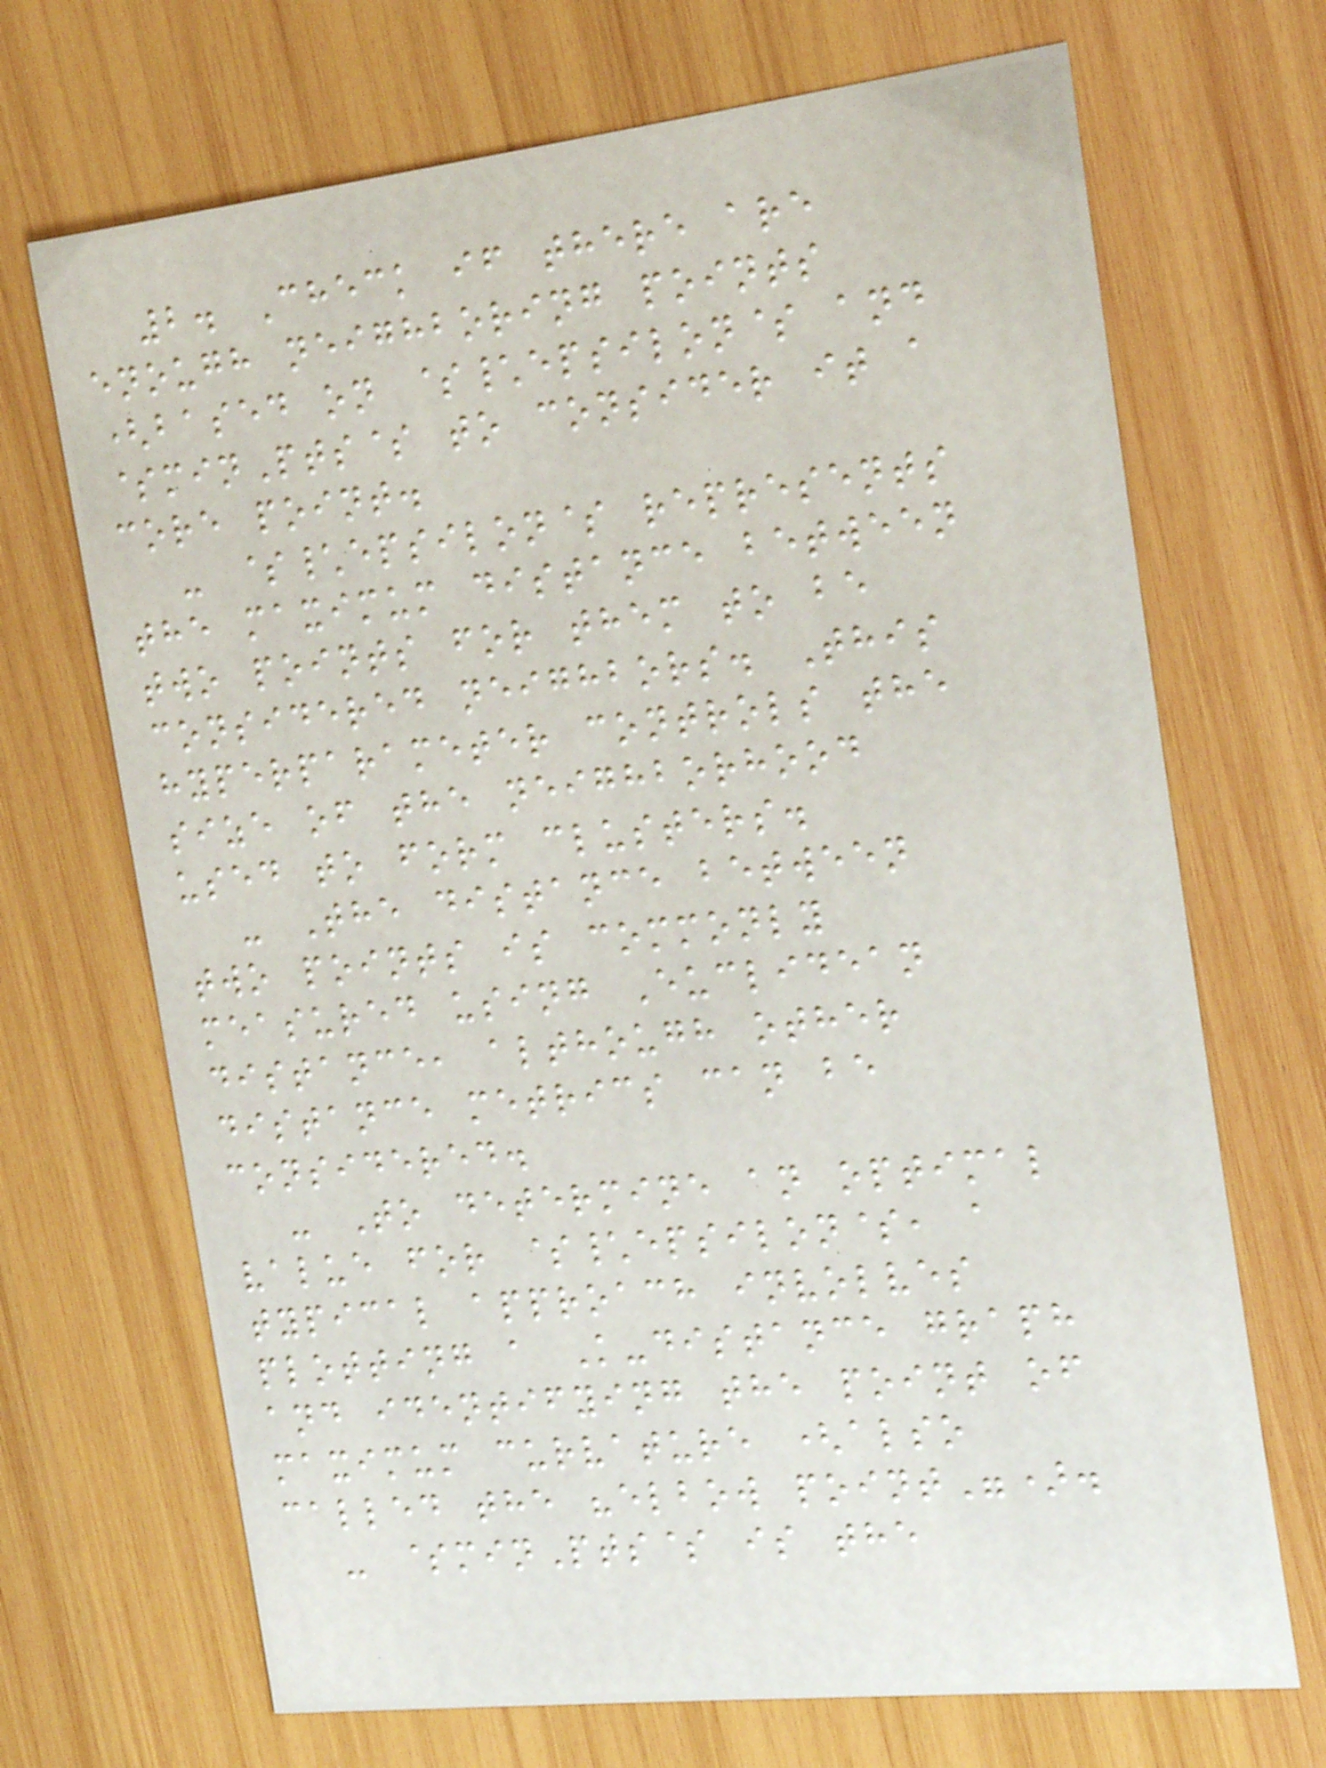2. Check if there are
enough neighboring points
(based on $\epsilon$ and
$minPts$ to consider it a
core point.
- $\epsilon$ represents
the maximum distance between
two points for them to be
considered neighbors. This
hyperparameter controls the
size of the neighborhood
used to form clusters.
- The distance between
two points is commonly
measured using Euclidean
distance, although other
distance metrics can be
considered.
- To determine an optimal
value for $\epsilon$, a
typical approach involves
plotting a K-distance graph
and identifying the point of
maximum curvature (also
called the "elbow point").
- $minPts$ is the
